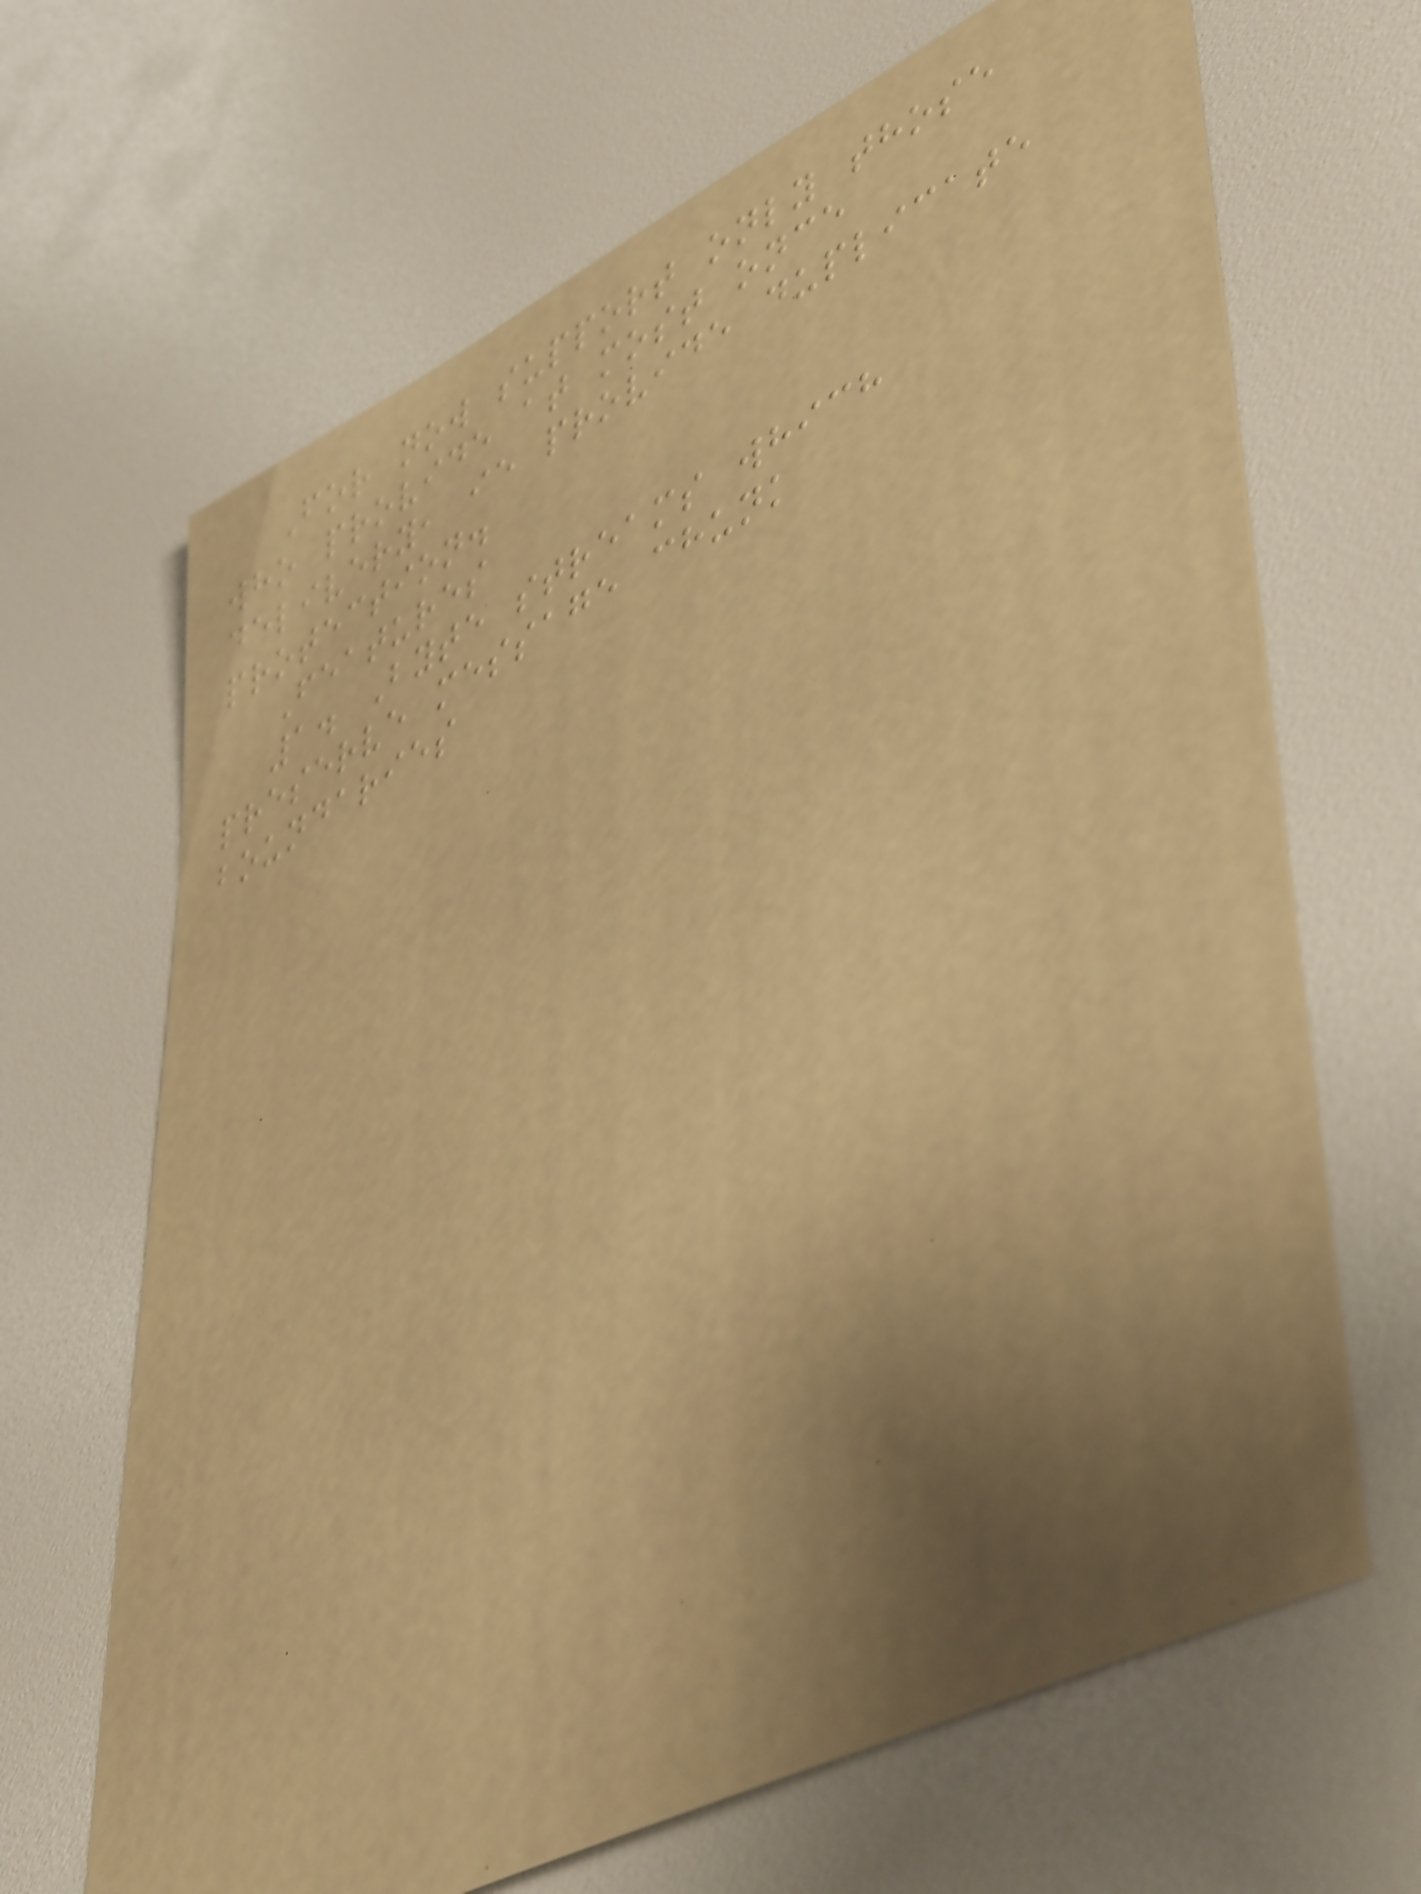For now support only those
who provide at most once
delivery, ie provide duplicate
protection.
Features
1. Byte streams which
preserve message chunk
boundaries
